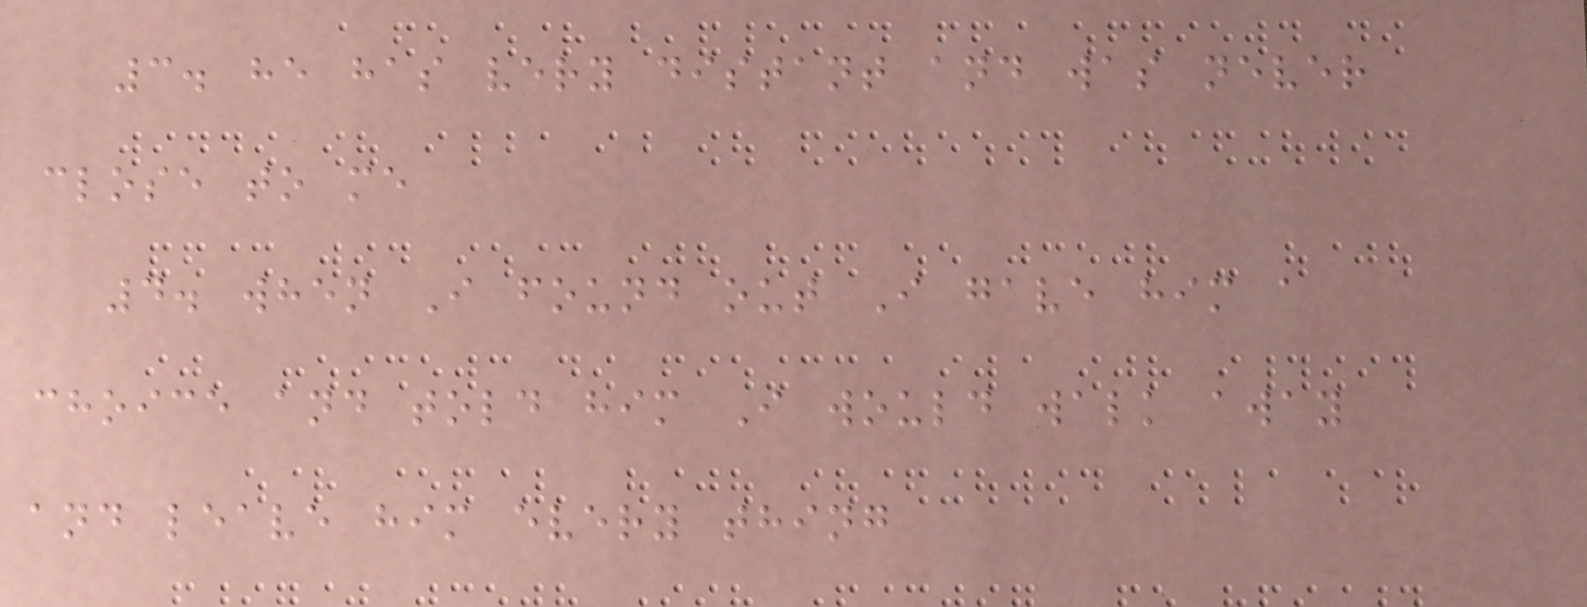3. he has very distant and was never
close to me
4. when I found out I gave him a
choice and told him I would walk away
and leave him every thing
